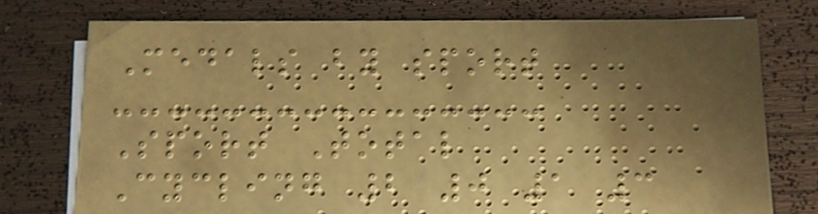Medals by sport
Sport Total
Cycling 2 0 1 3
